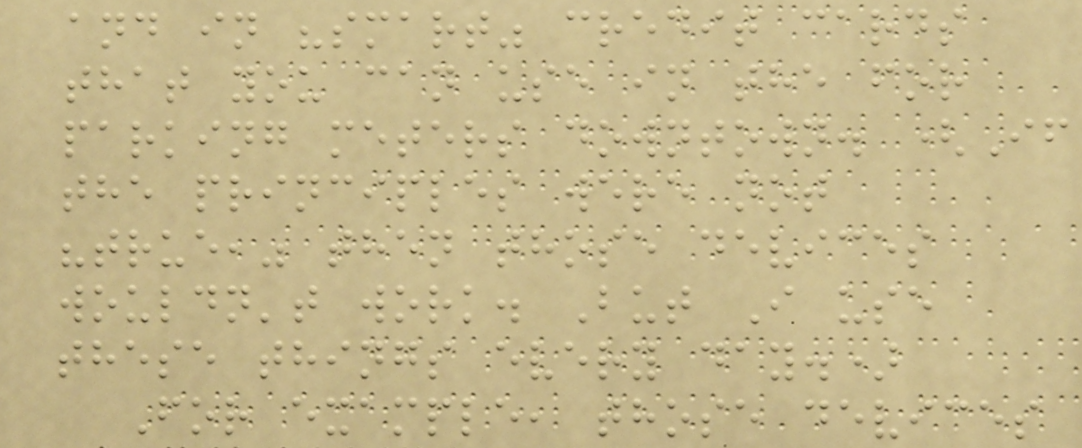and in "smart" credit cards
that you can use in the for
parking meters downtown. (If
the principles were not
"true," then those devices
wouldn't work. But I use
these things every day.)
For example, those devices
